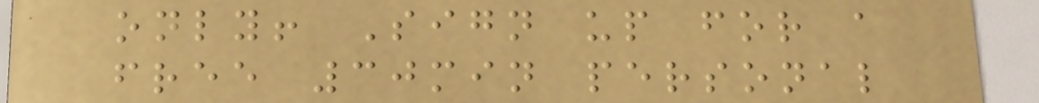only! Sign up for a
free 30min personal
